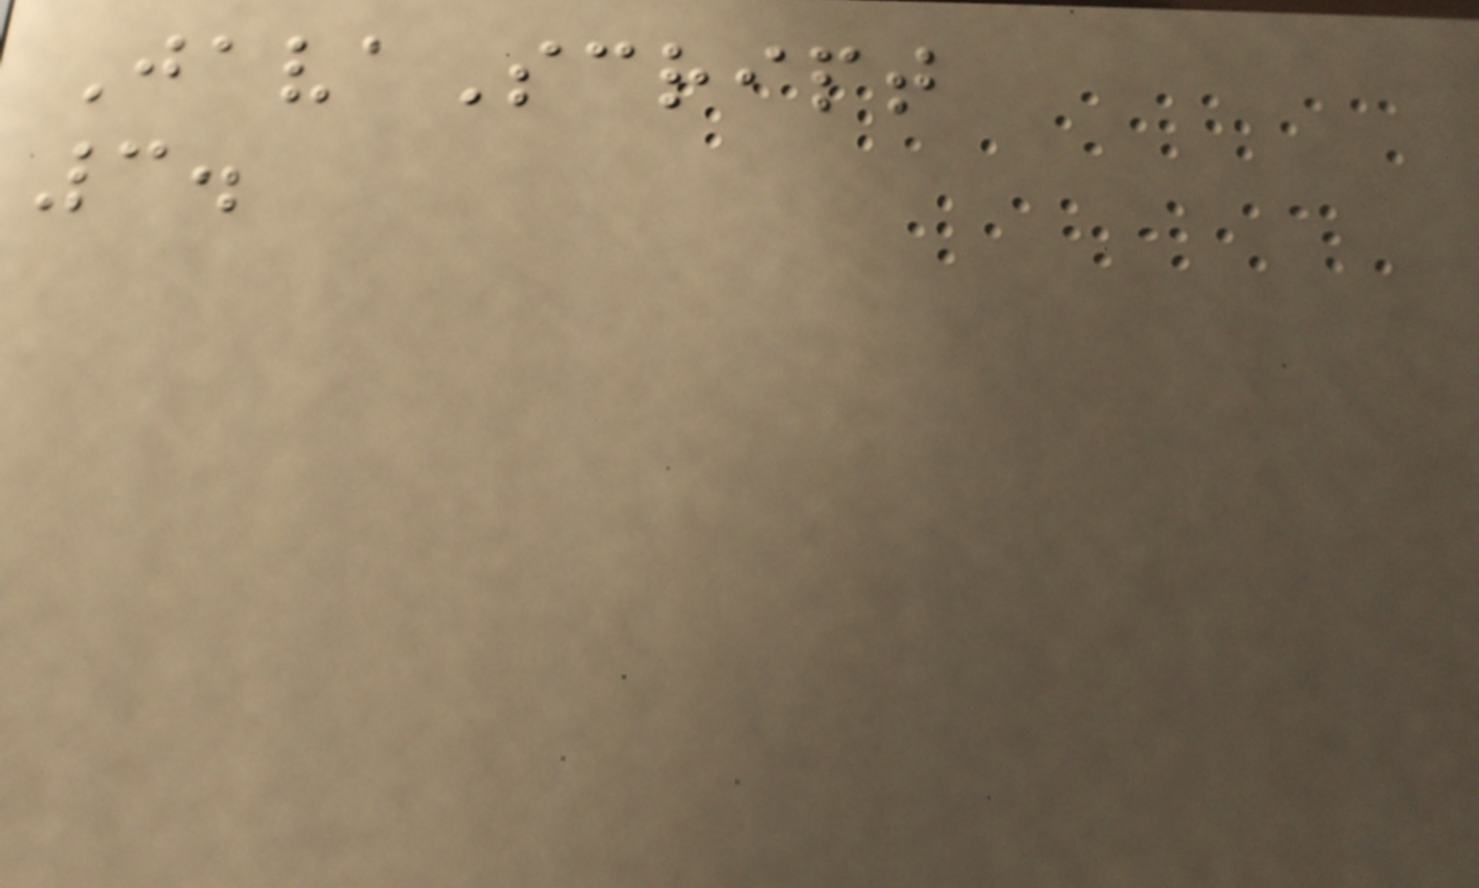JavaScript
3.
